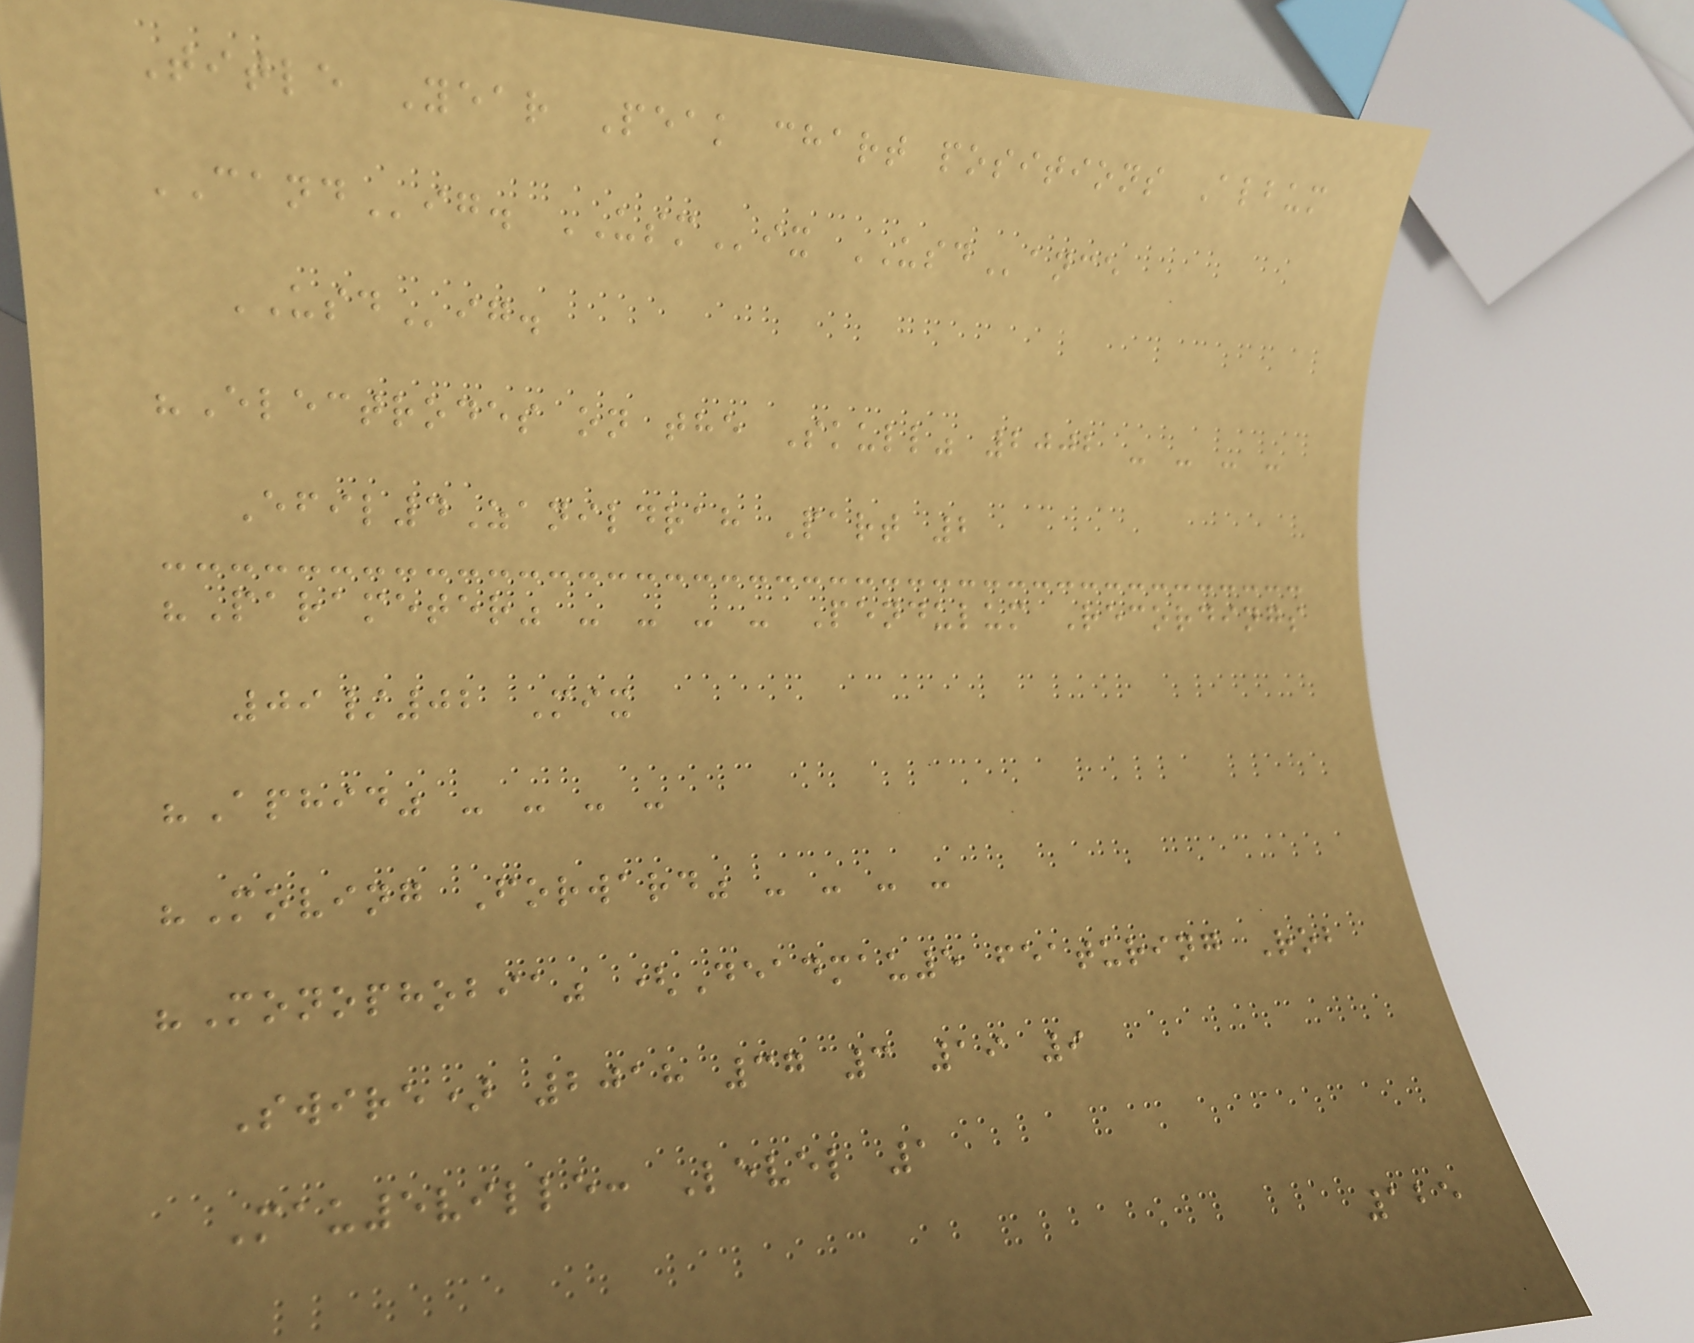Title Year Peak chart positions Album
CANDig. USMix USDance
USDig.
"Electrodes on the Skull" 2002 - - - -
Efil4Zanildrah Part 2
"Parameter" - - - - Pendulum Recordings
09/02 Mix
"Aphid" - - - -
"Moving Forward" - - - -
"Monophobia" (Deadmau5 featuring Rob
Swire) 2018 37 3 19 9
Mau5ville: Level 1
125
